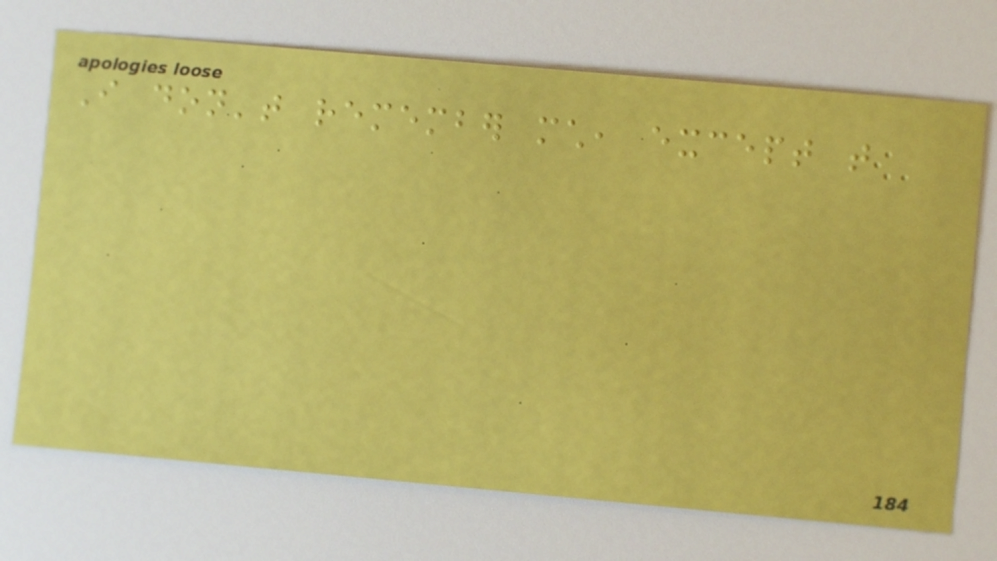I don't remember much, except that
